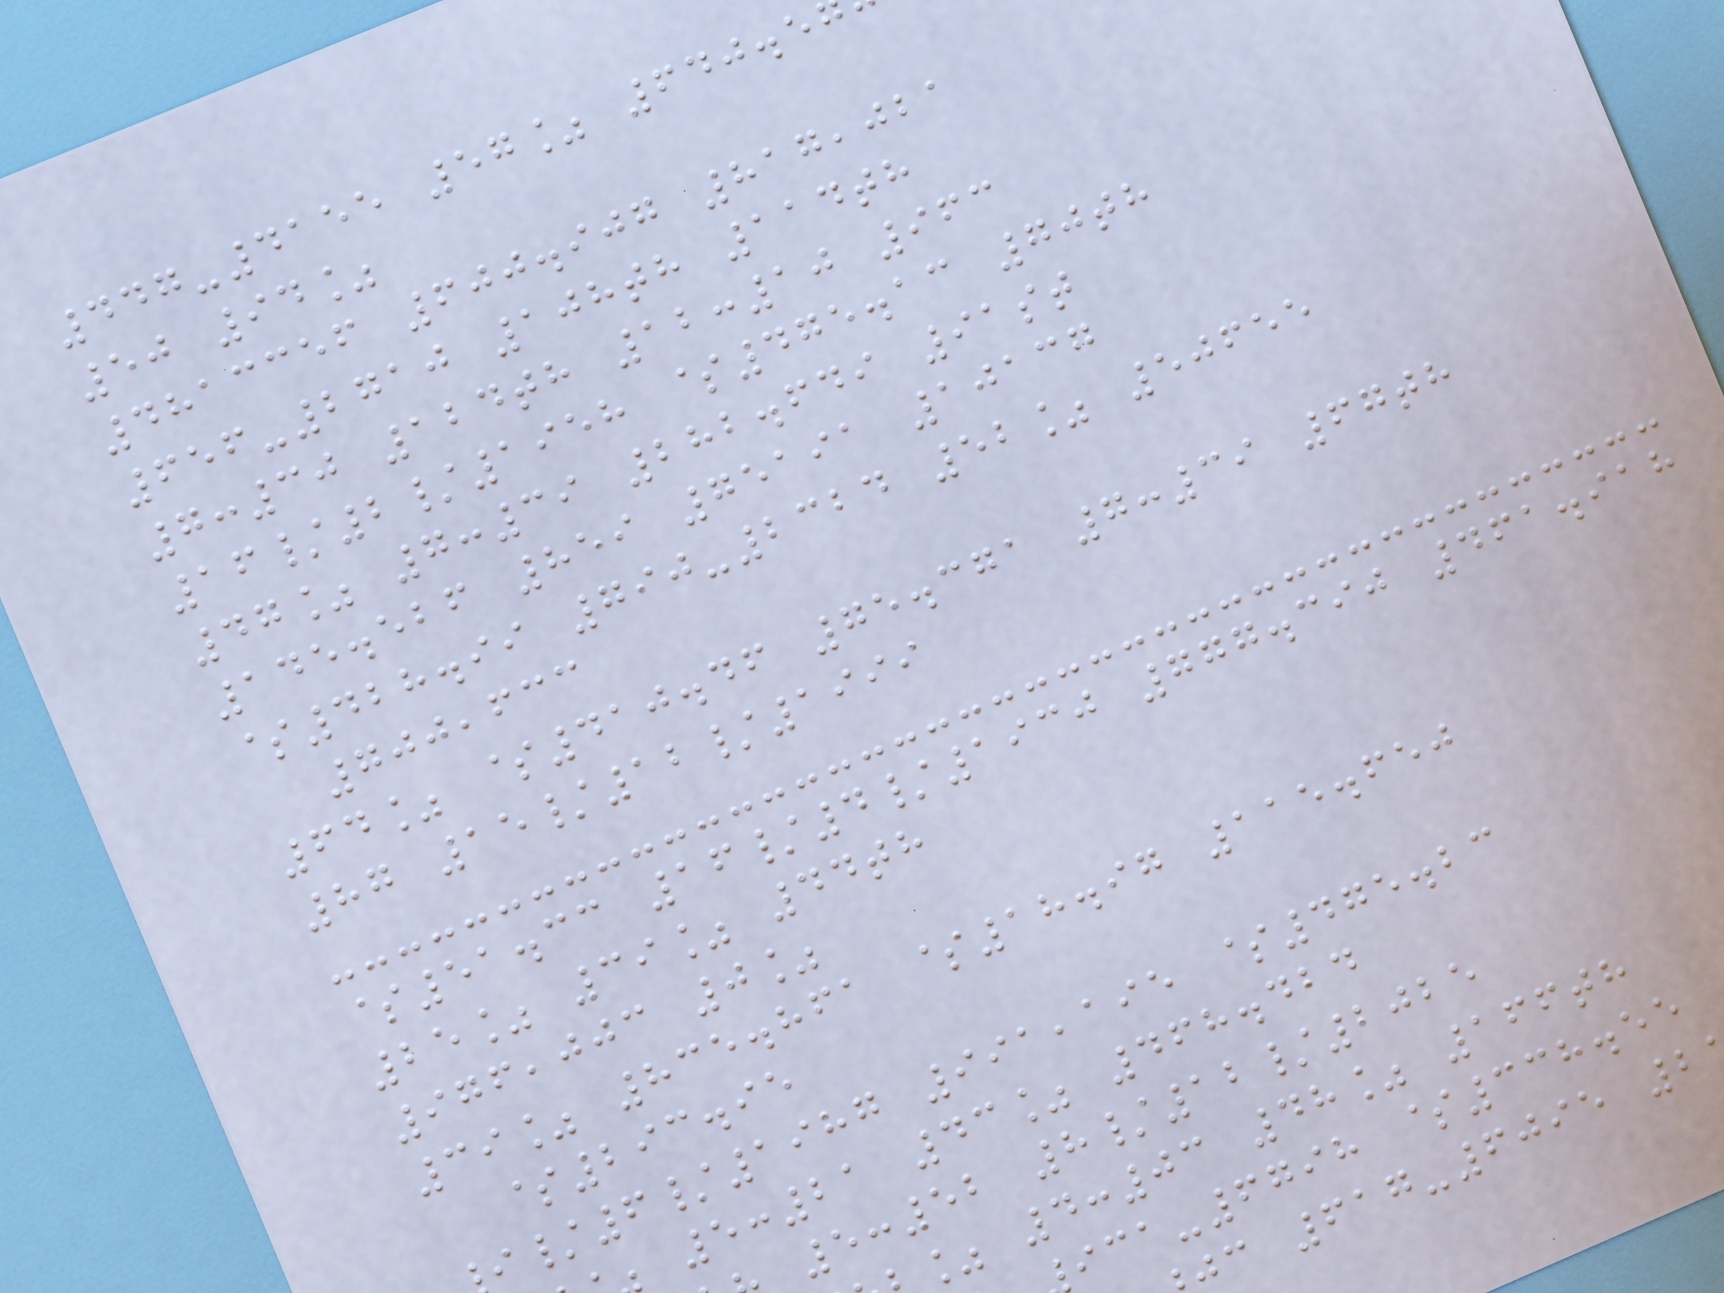447-4155 57% 640.5
50 94%
4813356 600.907 817,021
656-2710 108th 114th
7:30 124th 12:10 963
16/2/1958 $475.13 70th
47% 7:39 282.649 91st
145.526 859 75191 10137
$428.99 790-2324 52% 50655
700,633
64% $410.46 75.371 7:39 67th
87 15/12/1999
$51.33 16/4/1930 777.390 461.918
25% 39% 44th
976,003 0%
39% 835.861 $18.97 115.650
$293.95
/6/1987 991,195 $475.23
5:21 43% 468.424
5:52 8/12/2025
% 4:03 48% 166th
-6798 $338.55
c 617-6095 2
